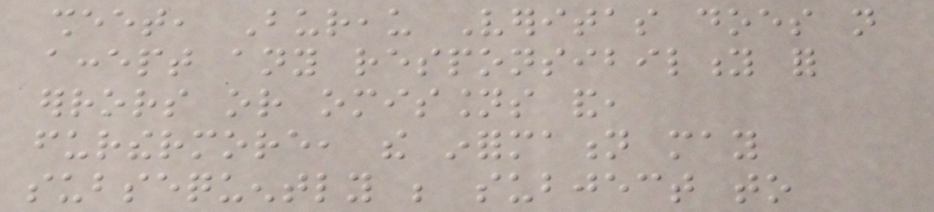sheet, Bureau Veritas does not
accept any responsibility for
errors or omissions and,
furthermore, the information may
subsequently be subject to
